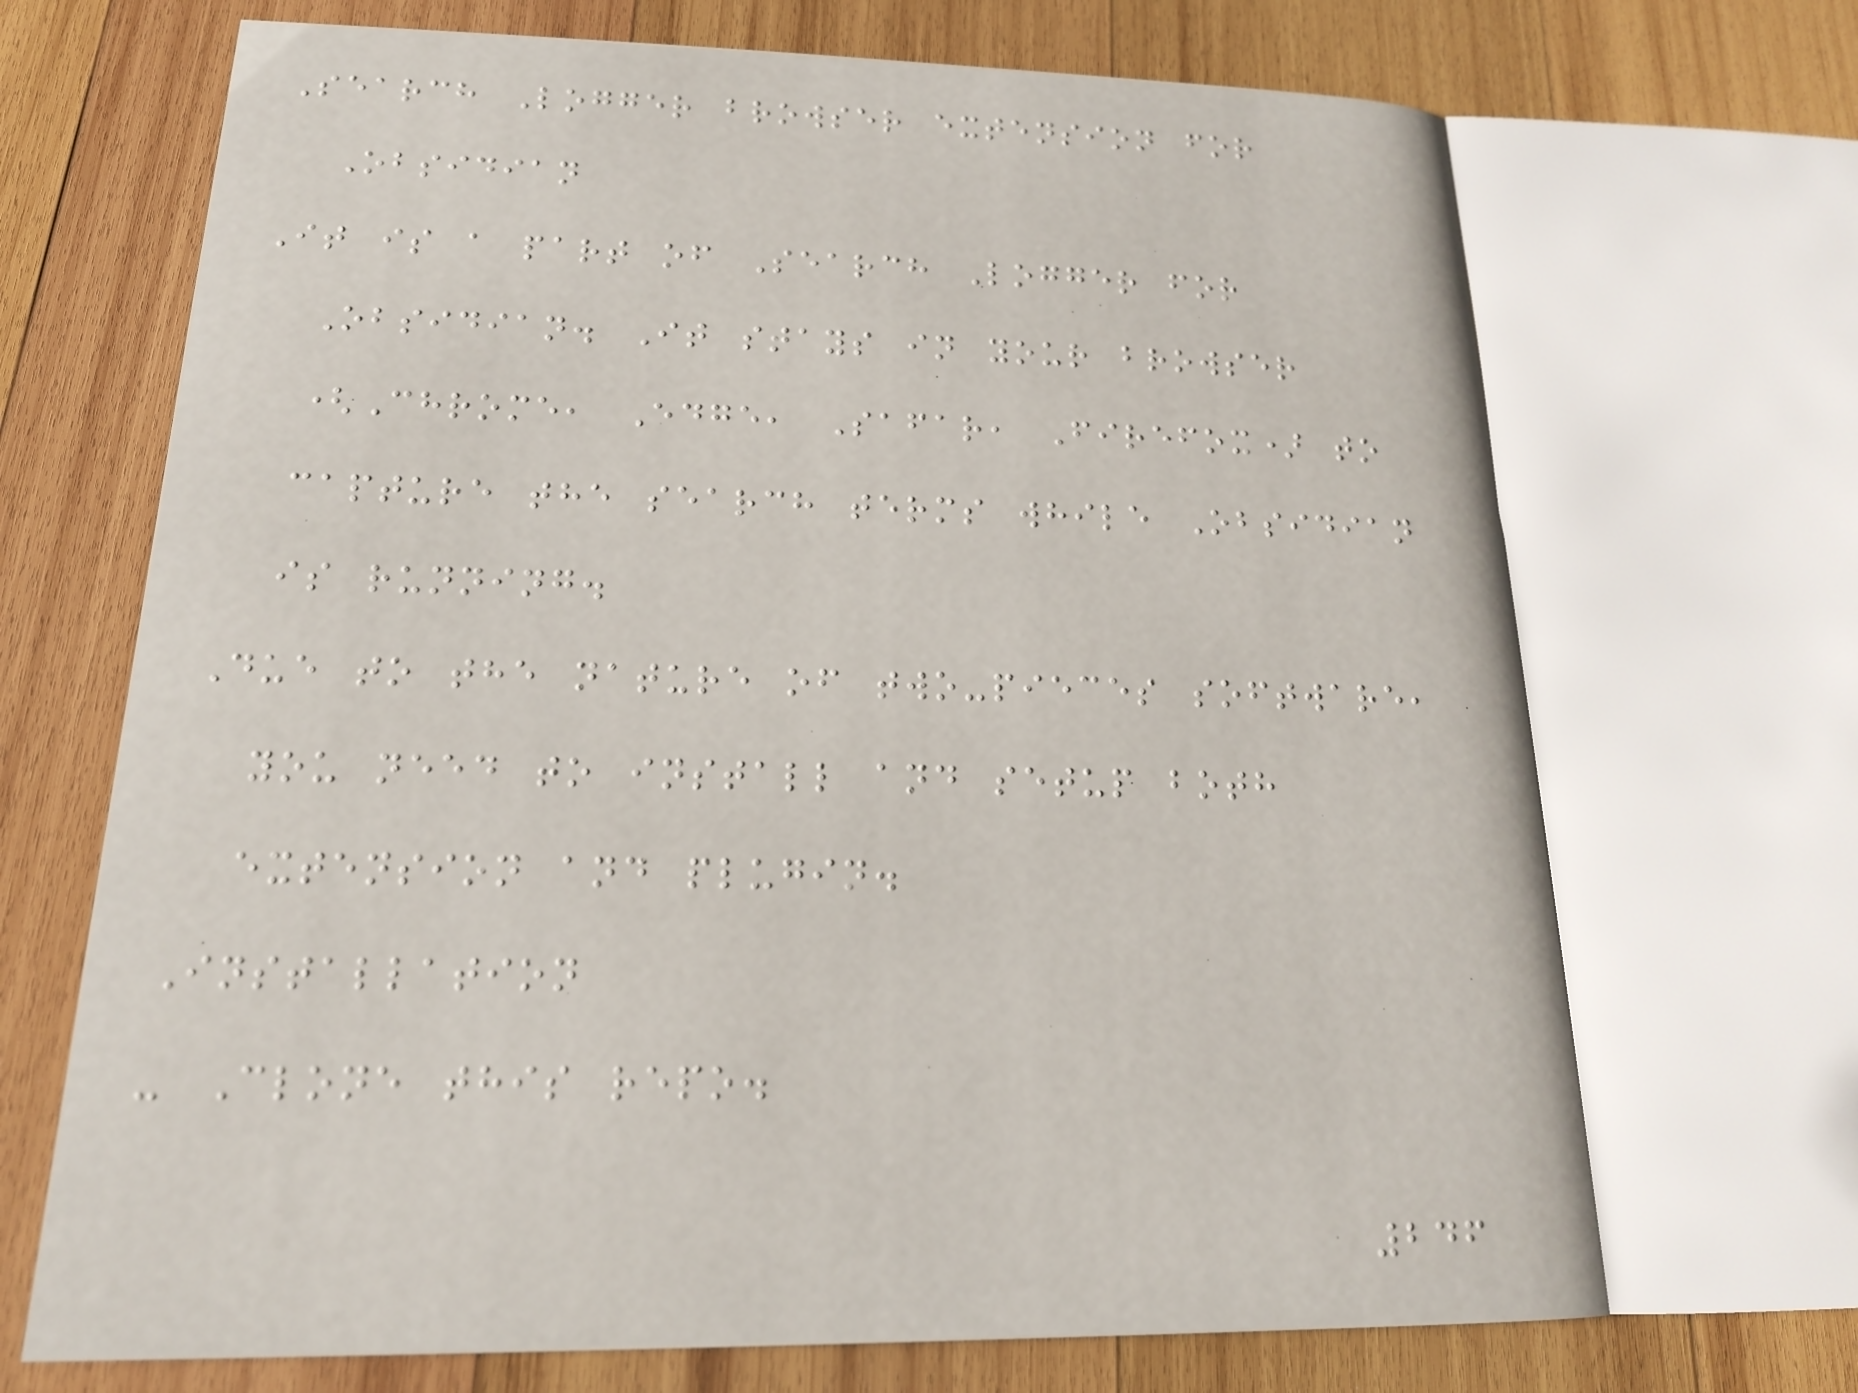Search Logger browser extension for
Obsidian
It is a part of Search Logger for
Obsidian. It stays in your browser
(Chrome, Edge, Safar, Firefox) to
capture the search terms while Obsidian
is running.
Due to the nature of two-pieces software,
you need to install and setup both
extension and plugin.
Installation
- Clone this repo.
246
